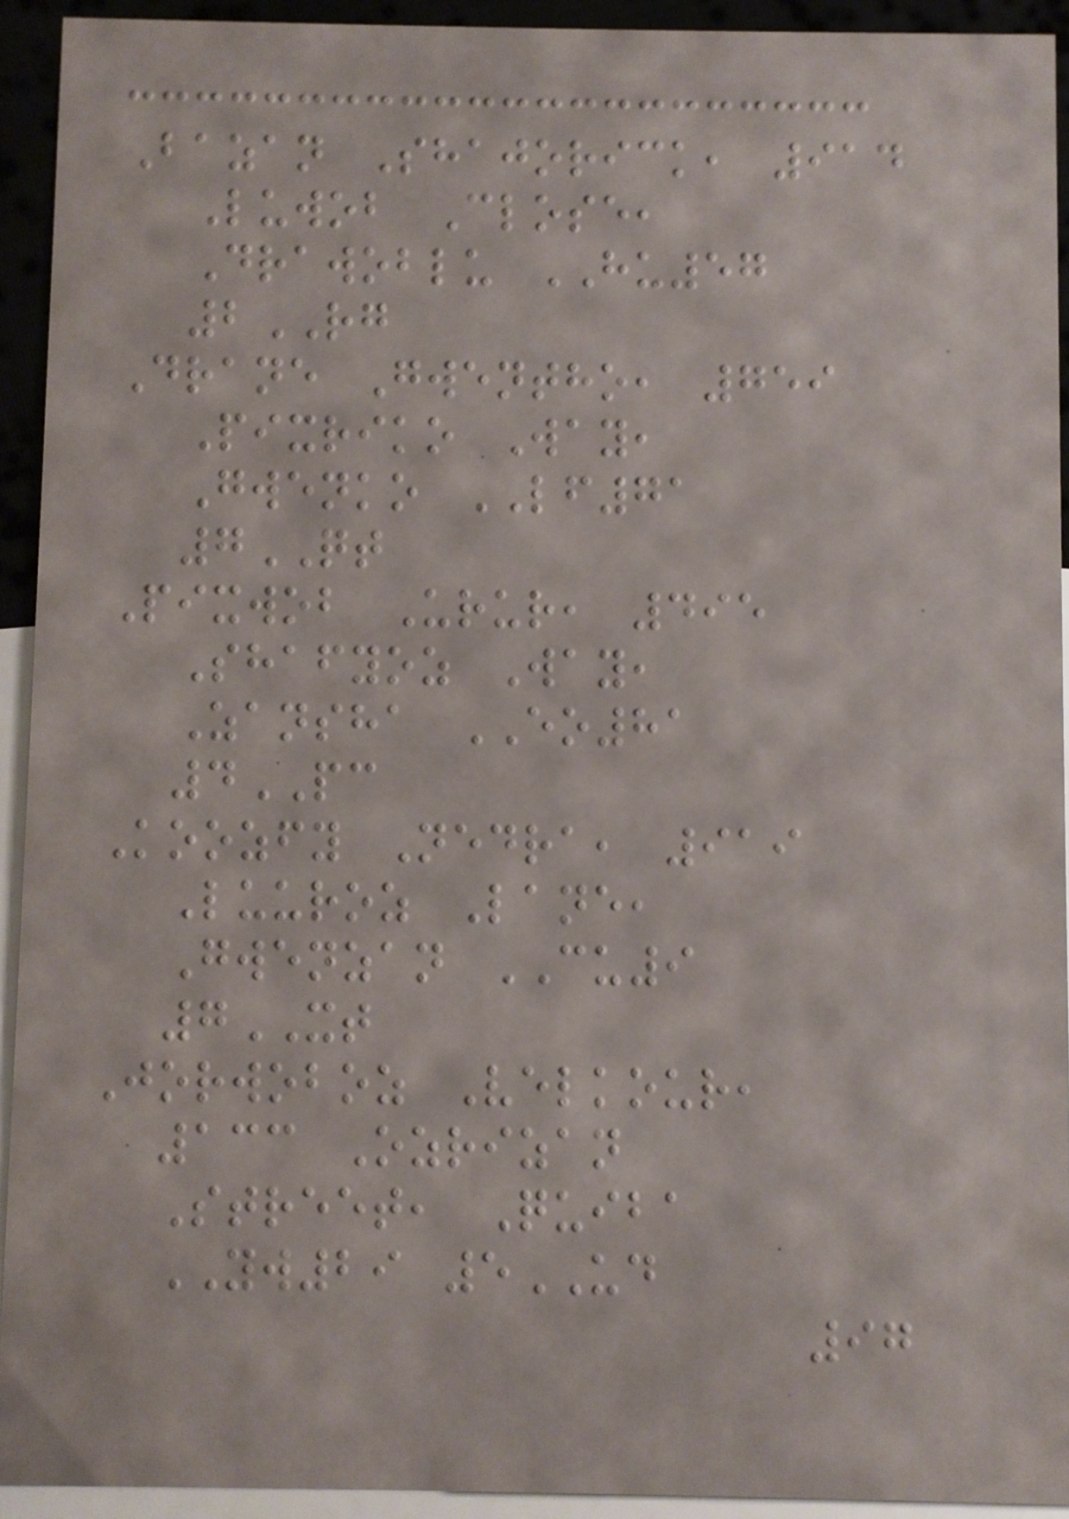Bazan Shajorick, 914
Luwob Close,
Drawoblu HU57
2RG
Drane Gwentho, 759
Pixriko Way,
Gwenko LF71
7QT
Pixwob Urur, 495
Shafyoz Way,
Zansha EO81
4PC
Koozfy Nedra, 919
Luuroz Lane,
Gwenzan CU9
7XT
Jorwoboz Velkour,
133 Ozrizan
Street, Quiba
YW29 5UD
97
